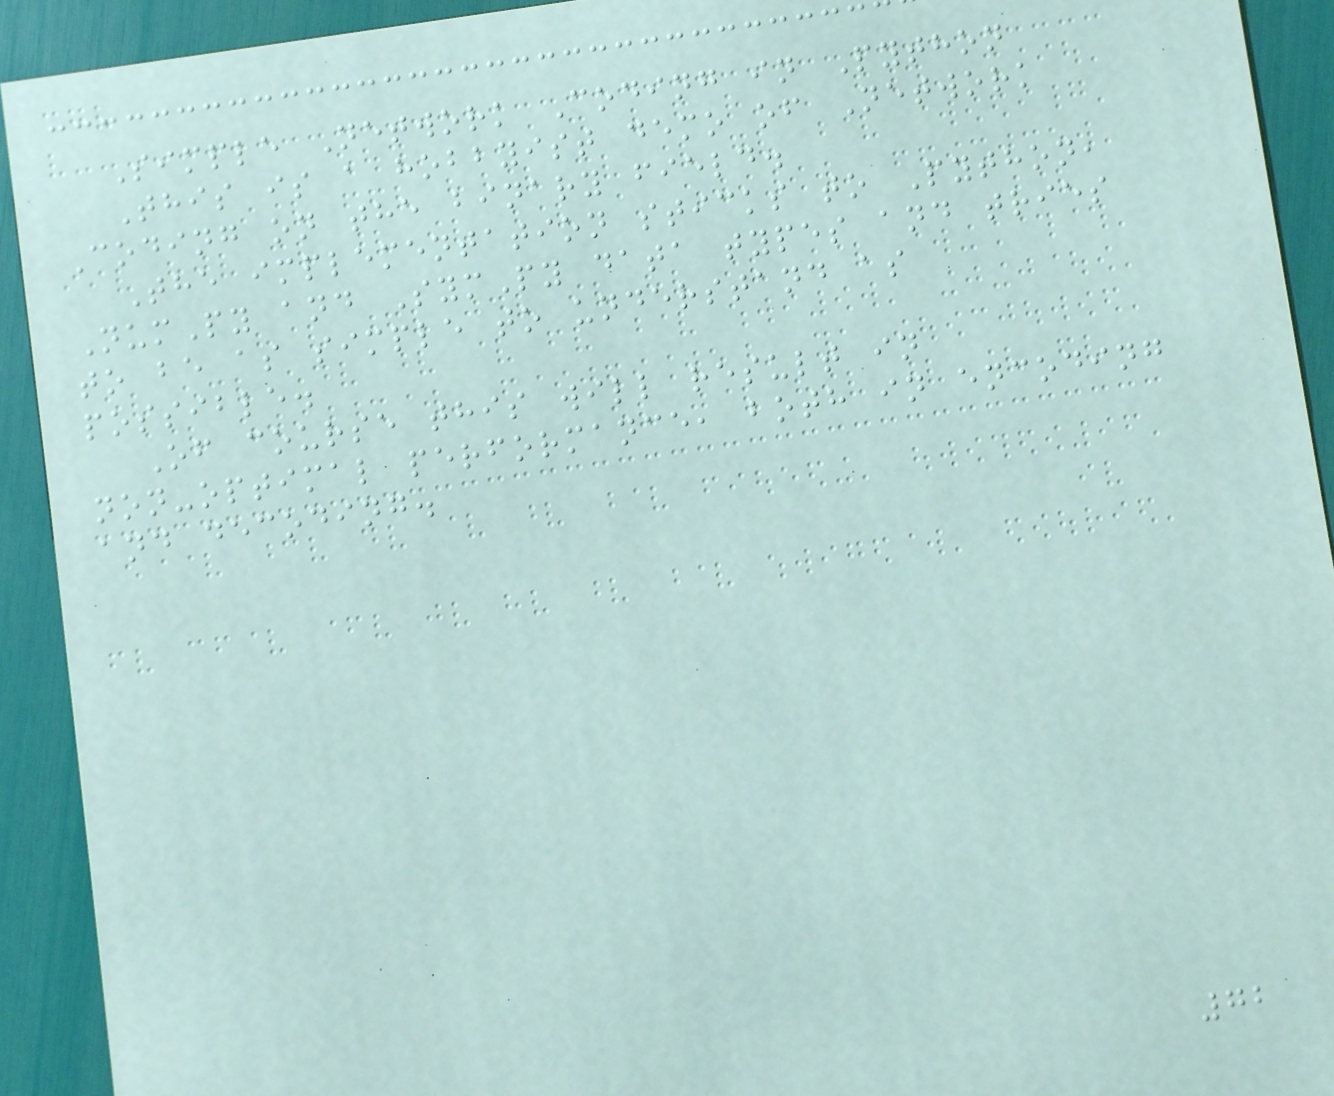Simple Network Coding in Python
This is a hobbyist demo of Network
Coding on the binary field.
The implementation sticks to Python,
NumPy and SymPy data types and tries
to be as simple to understand as
possible.
Of course this will result in
non-optimal performance, both in encoding
and decoding.
72
